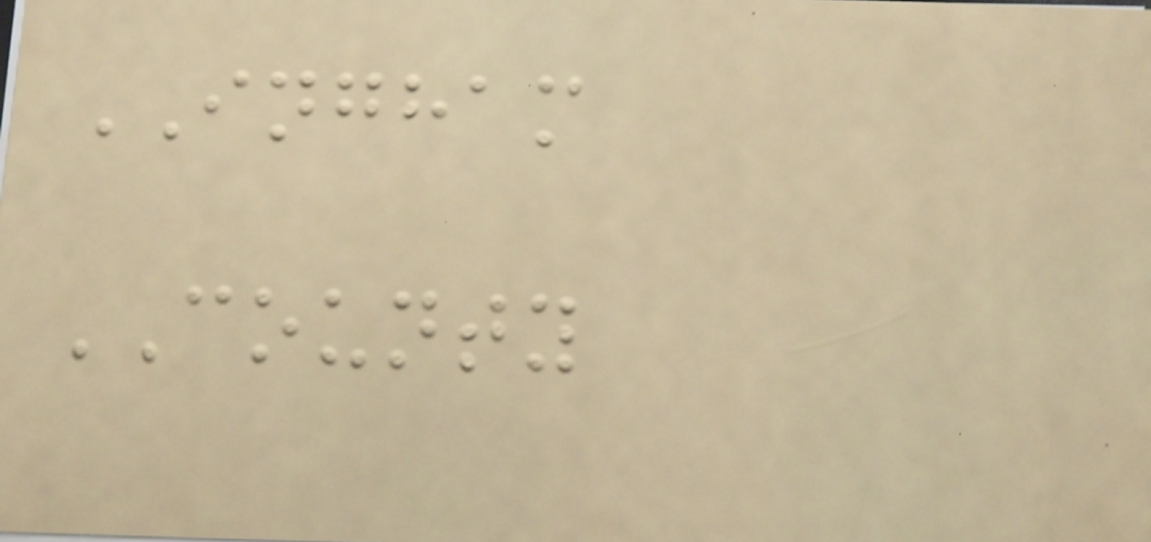INGHAM
COUNTY
